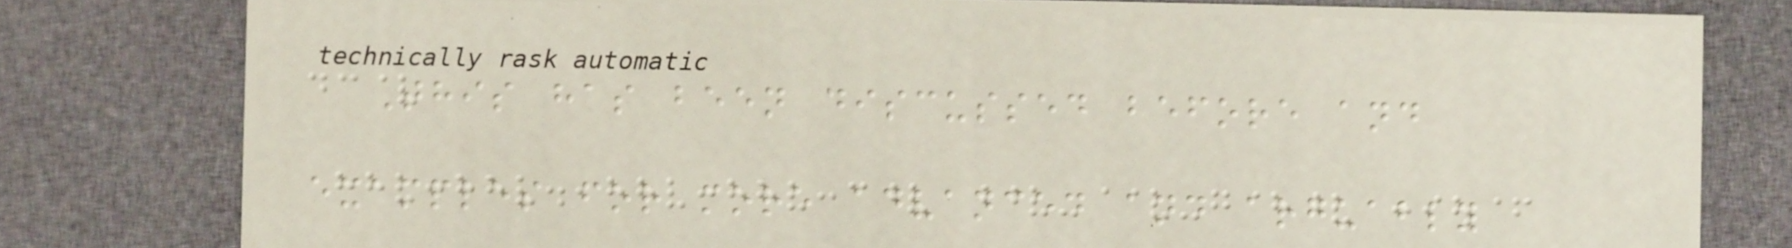This has been discussed before and
examples for more advanced and arguably
